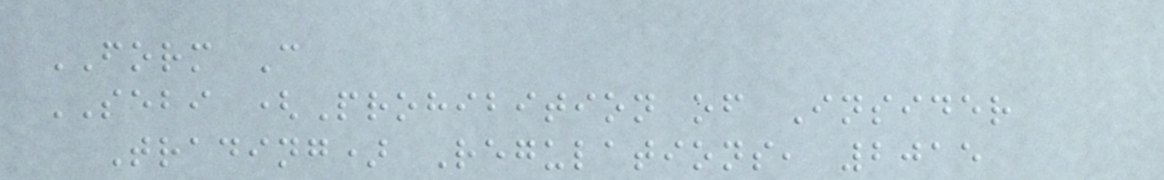FORM C
SEBI (Prohibition of Insider
Trading) Regulations, 2015
